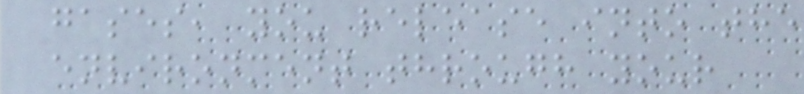gases, you release into the
environment through your
